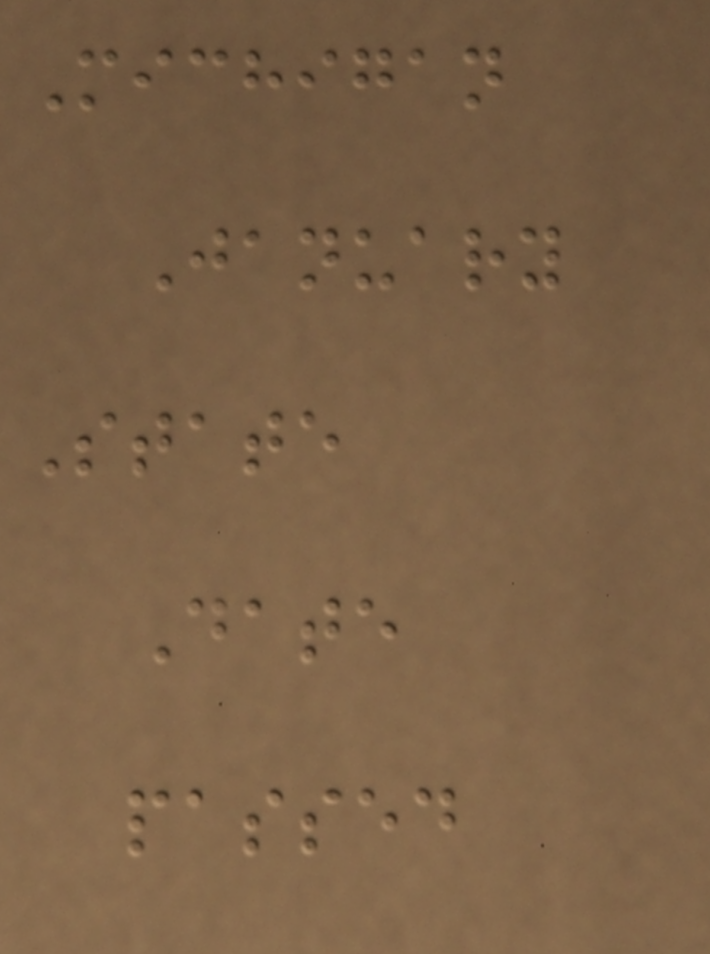Michigan
January
State
Date
passed
